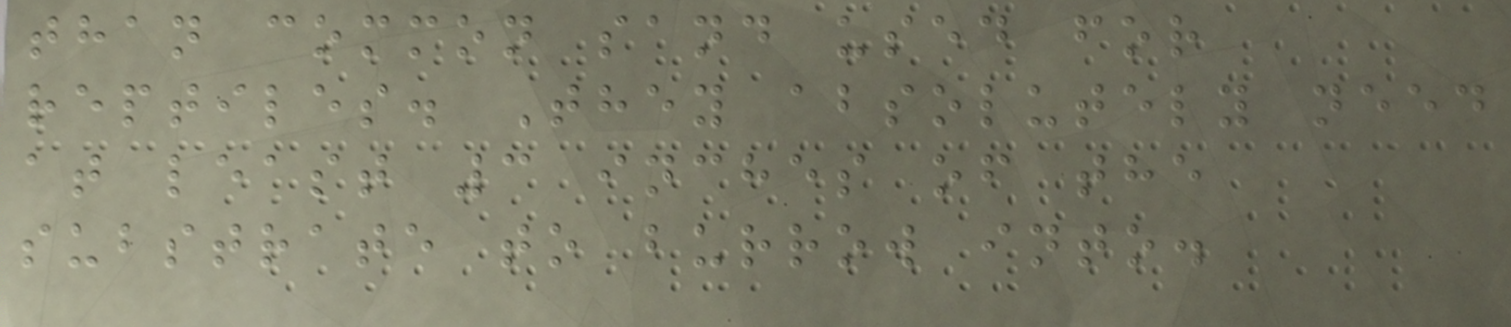than common sand used for
reptiles. They absolutely need
at least 3 inches of the
substrate to burrow into.
